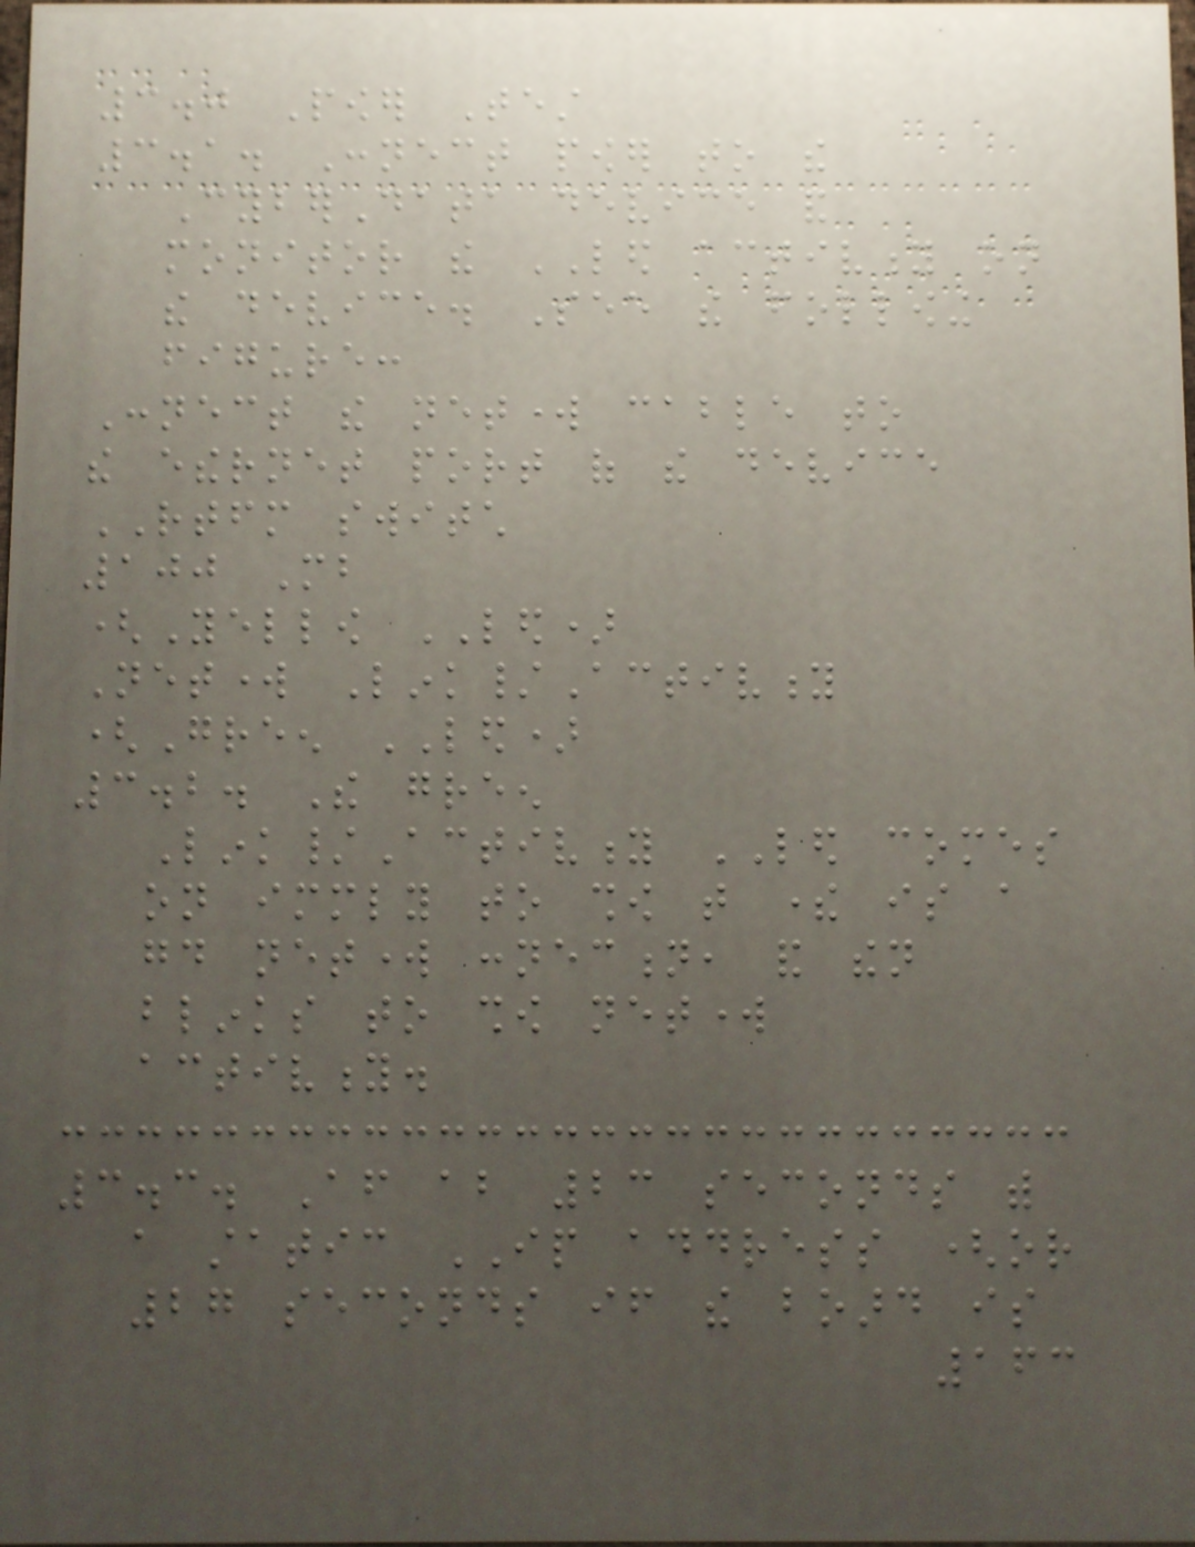3.0 Power Test
3.1. Connect power to the
CyberData device and
monitor the LED activity on
the device. See the following
figure:
Connect the network cable to
the ethernet port of the device
RTFM switch
100 Mb
(Yellow LED)
Network Link/Activity
(Green LED)
3.2. The green
Link/Activity LED comes
on immediately to show that there is a
good network connection, and then
blinks to show network
activity.
3.3. After about 23 seconds with
a static IP address (or
27 seconds if the board is
163
